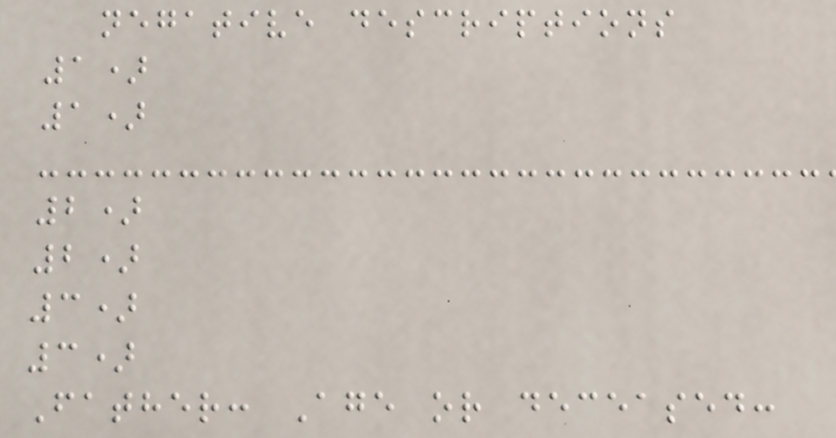negative descriptions
1)
1)
2)
2)
3)
3)
Father: Age or deceased:
